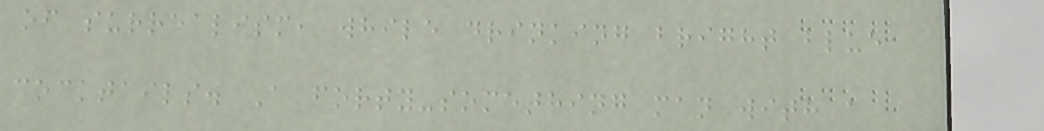of surrealism, while drinking bright blue
cocktails. A forty-something man with a
